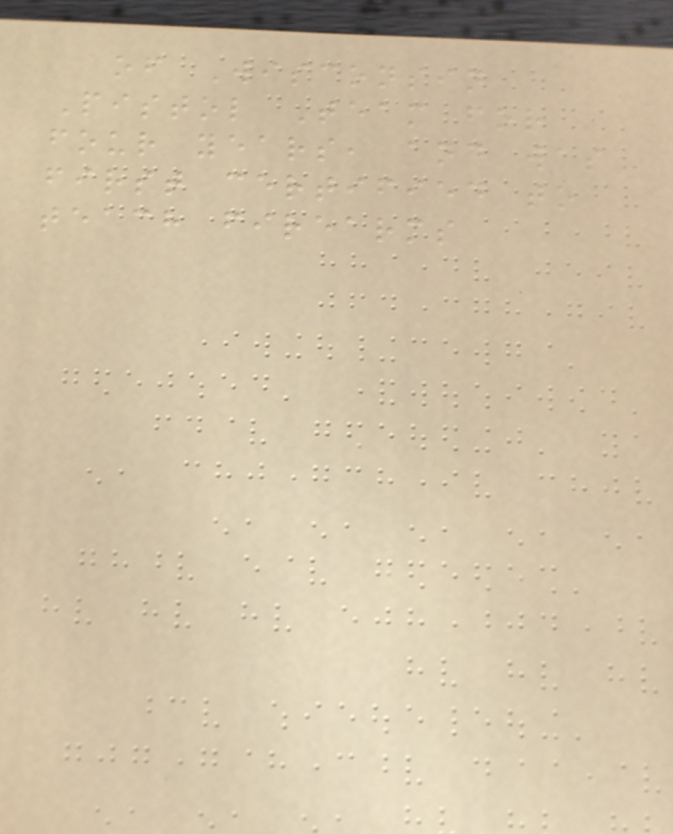of Wisconsin
Pistol Team for
four years, and was
first certified to
teach firearms
